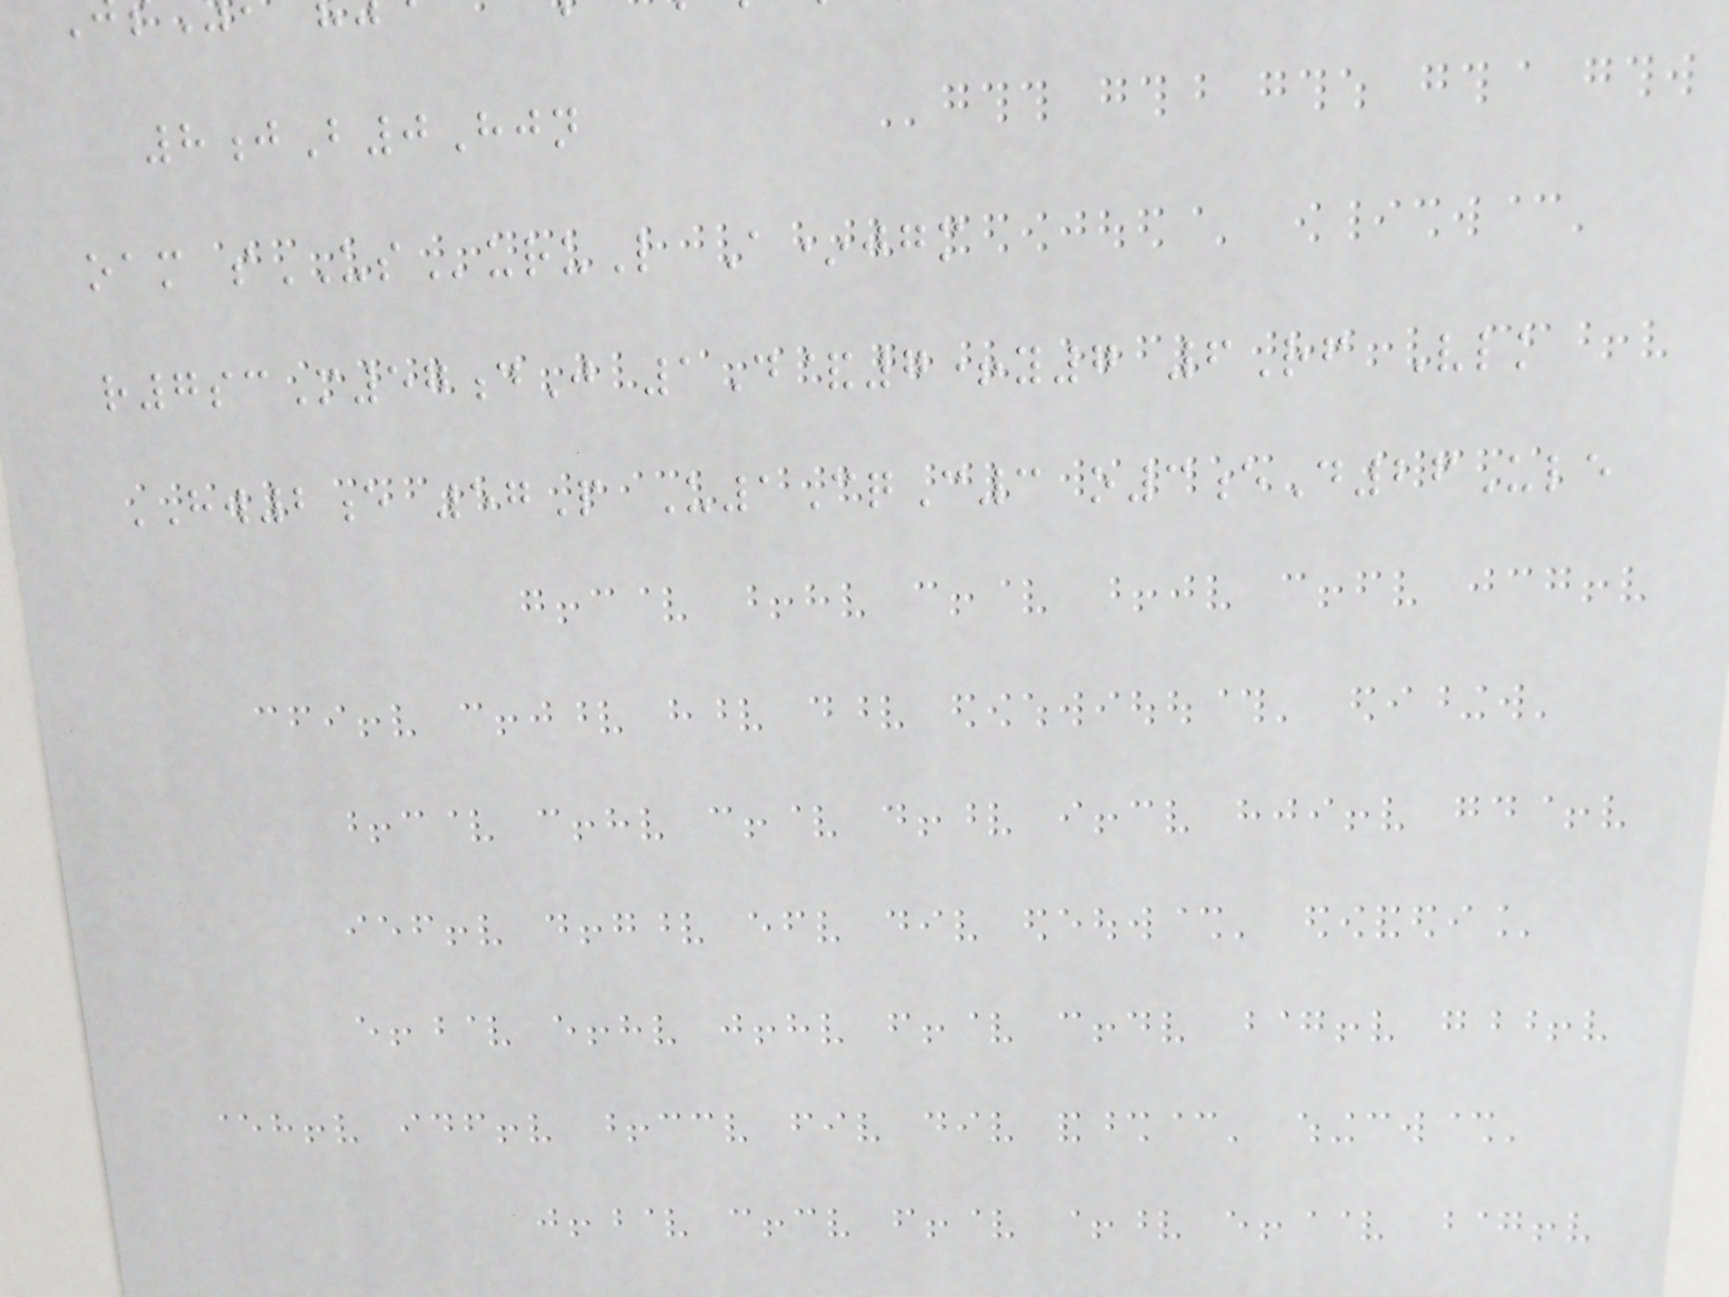8jB0Hjn
oam sUSuruL A*jgm
r7scM57dJ 1D&7+y7 6Rf Vlk
HW2e 57P U1CqC3 o3eD26Ule
